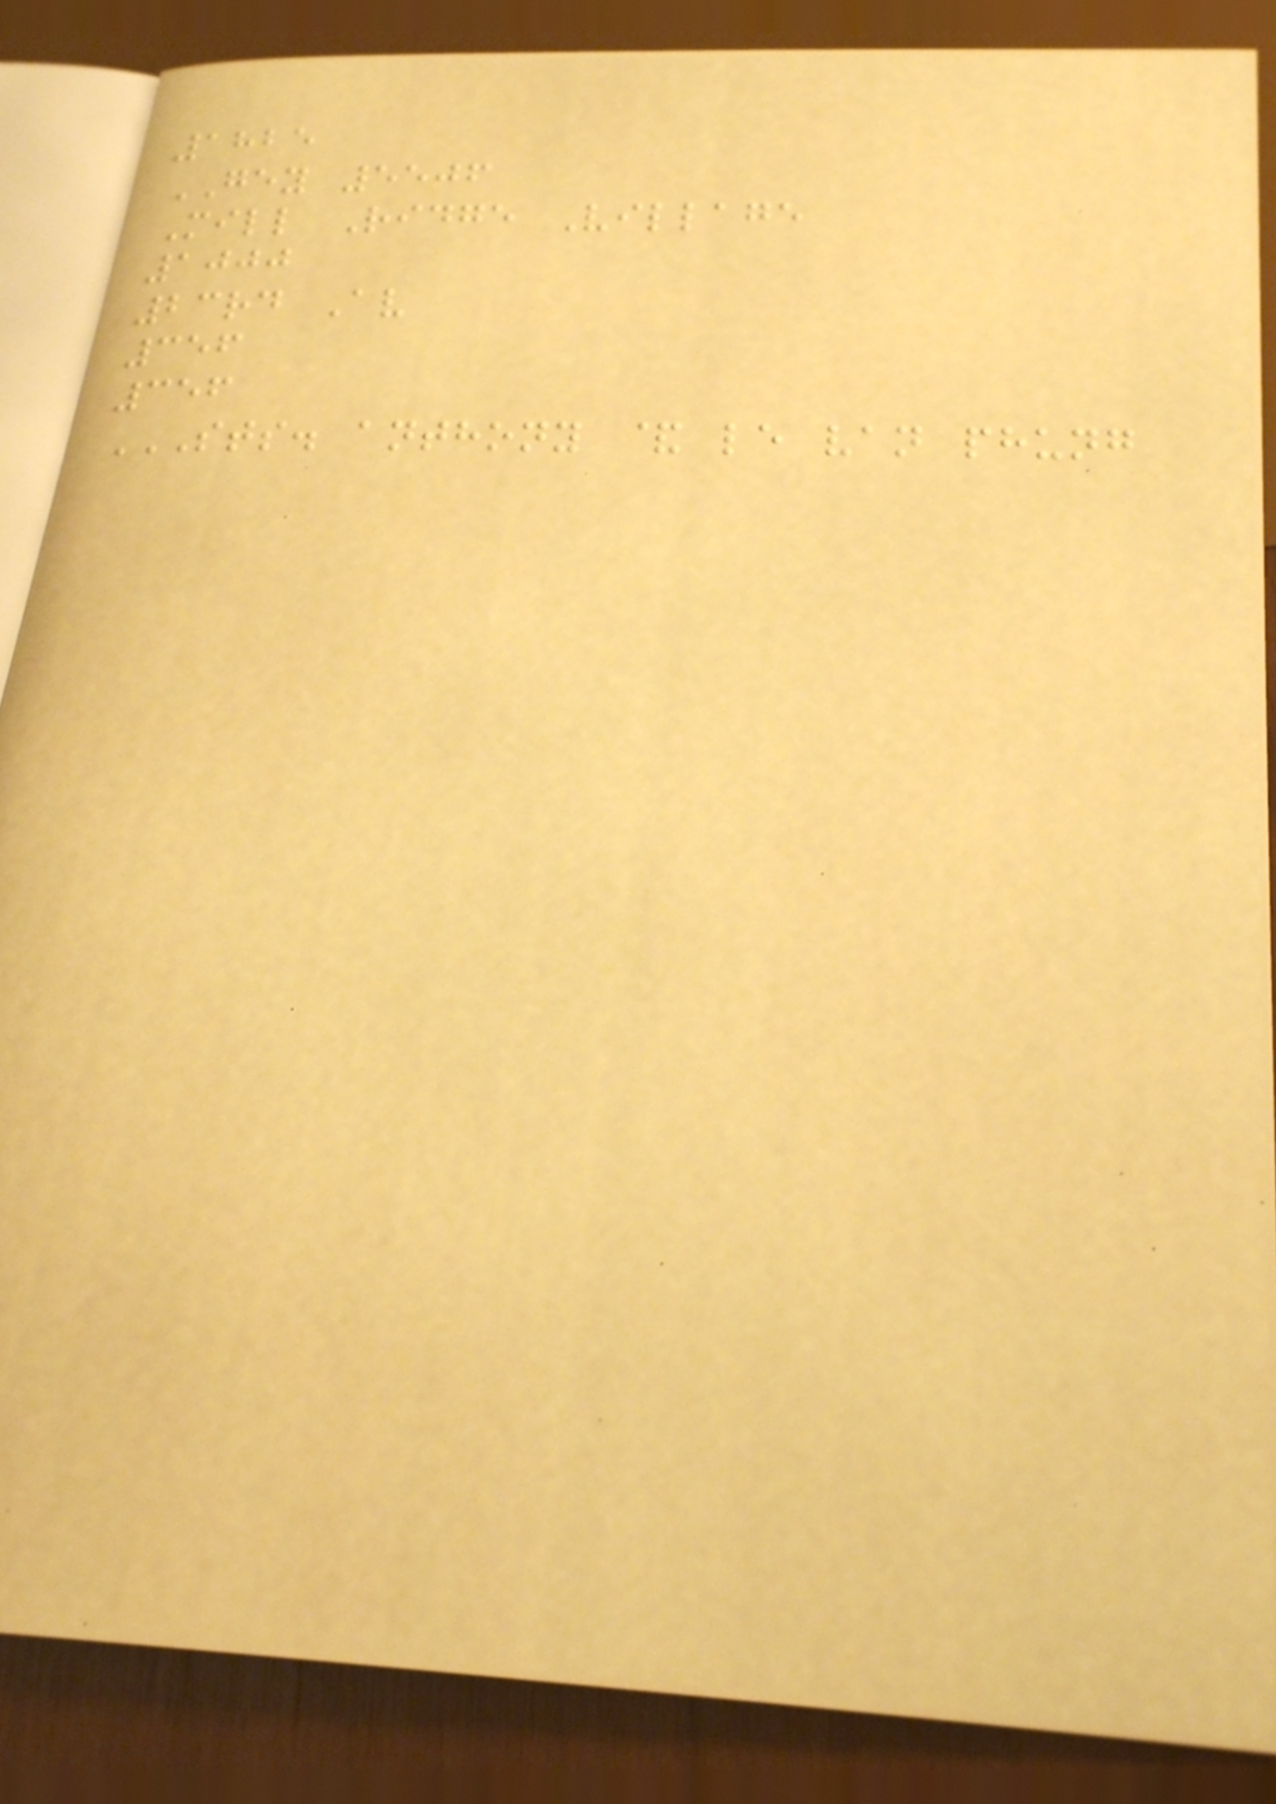1825
GEY 5506
Mill Ridge Village
1000
23rd Av
356
356
STS. ANTHONY & LE VAN PHUNG
